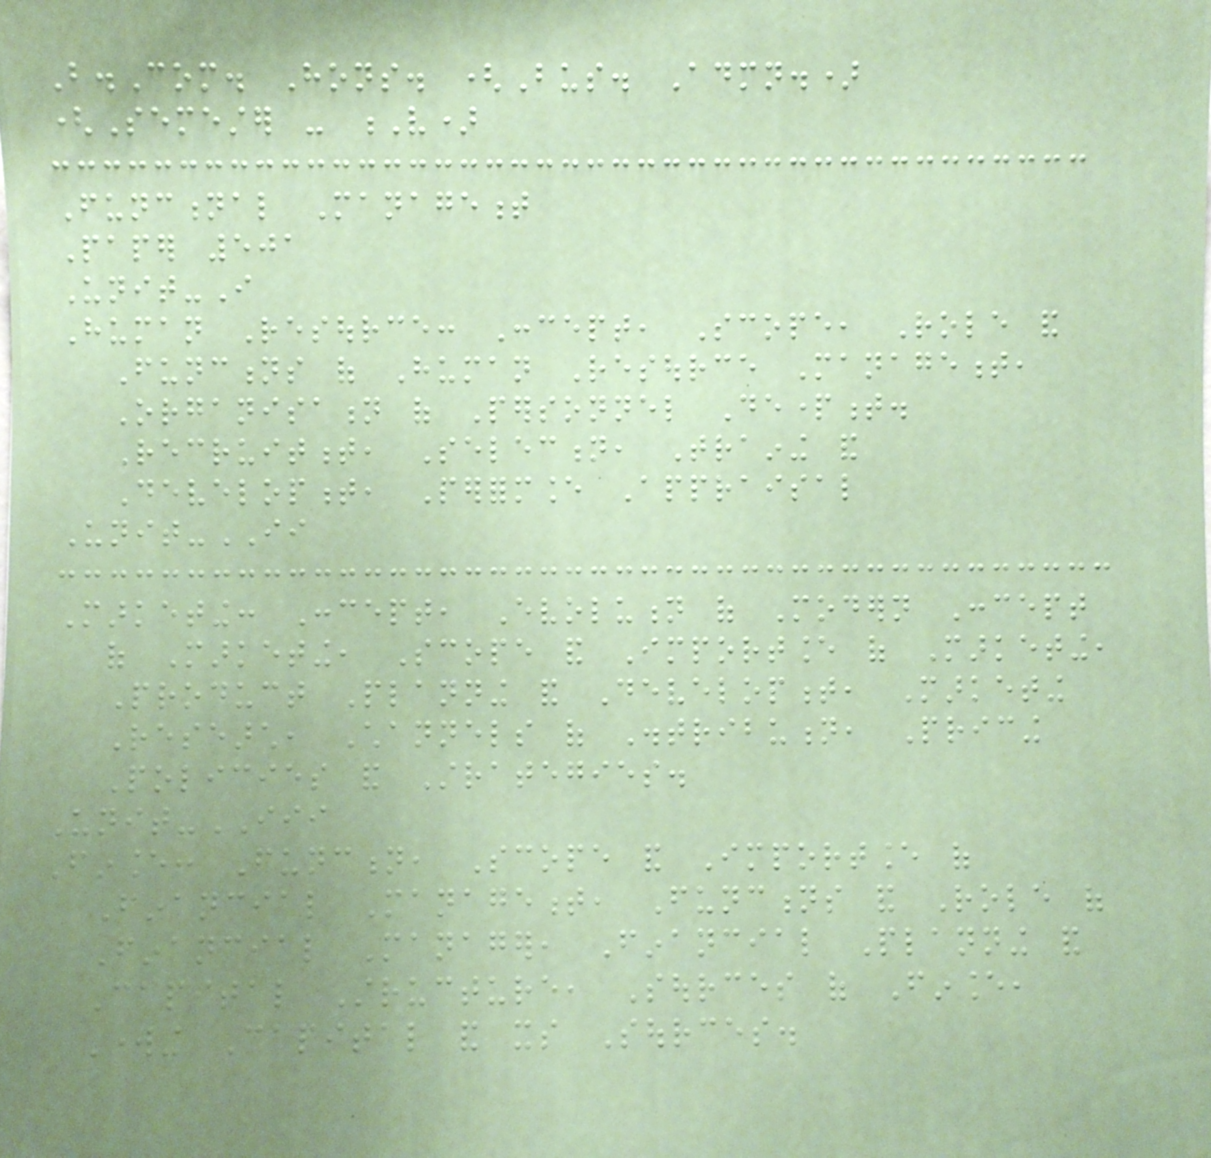B.Com. Hons. (Bus. Admn.)
(Semester - V)
Functional Management
Paper 501
Unit-I
Human Resource: Concept, Scope, Role and
Functions of Human Resource Management,
Organisation of Personnel Department.
Recruitment, Selection, Training and
Development, Performance Appraisal
Unit-II
Marketing: Concept, Evolution of Modern Concept
of Marketing, Scope and Importance of Marketing,
Product Planning and Development, Marketing
Research, Channels of Distribution, Pricing
Policies and Strategies.
Unit-III
Finance: Function, Scope and Importance of
Financial Management, Functions and Role of
Financial Manager, Financial Planning and
Capital Structure, Sources of Finance,
Working Capital and its Sources.
